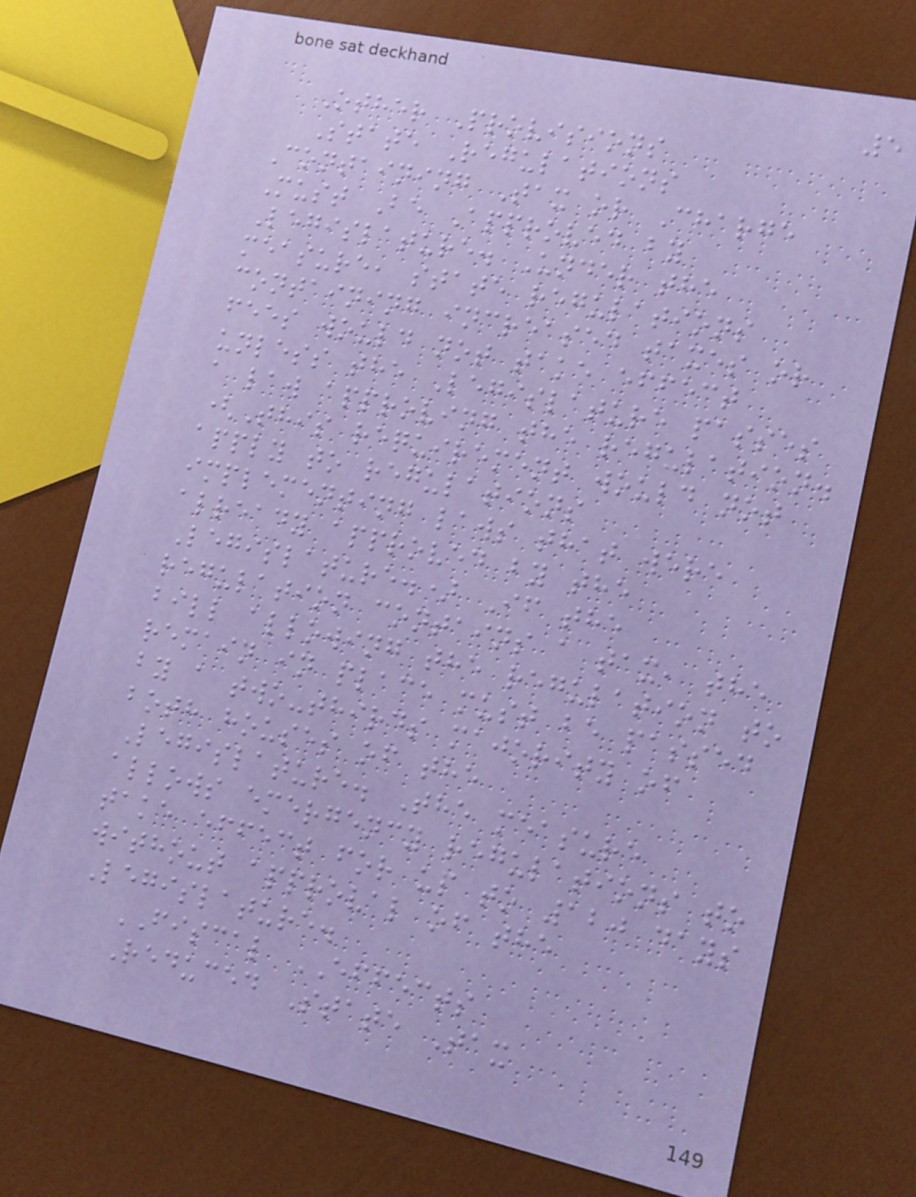5
Other Provisions
State Regulations
Containing Tax or Charge
Must Be Approved by
Legislature. Under the
measure, state regulations
containing increased taxes or
fees would not take effect
unless the Legislature passes
a law approving the regulation.
(This requirement would not
apply to regulations
implementing laws that were
already approved by the
Legislature.) If the
regulation contains a tax, the
bill allowing the regulation to
remain in place must be passed
by a two-thirds majority of
both houses of the
Legislature. The measure
allows emergency regulations to
take effect for up to 120 days
without approval of the
Legislature.
FISCAL EFFECTS
Reduced State Tax
